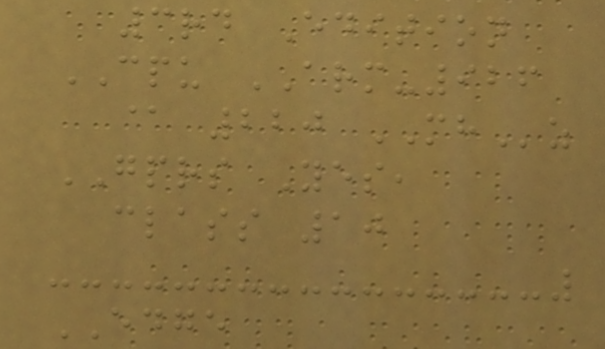3rd Edition
CPU ARM-926
@ 220 MHz
GPRS Yes,
class 10
EDGE
